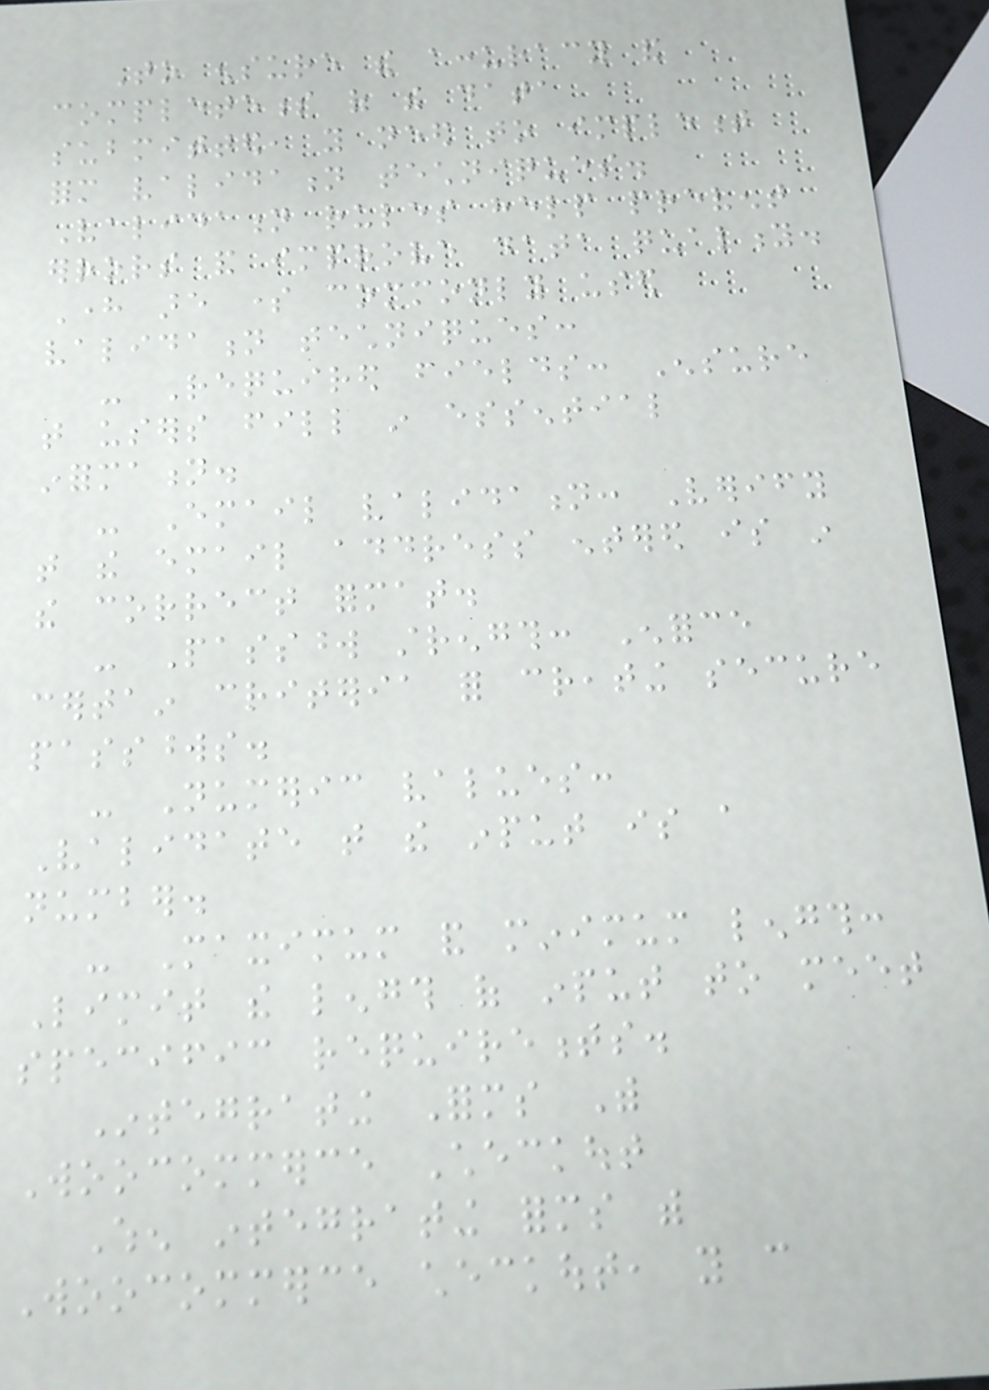To ensure the accuracy and
completeness of the data
submitted, you need to implement
form validation techniques.
Validation rules help prevent
errors and improve data quality.
Here are some commonly used
validation techniques:
- Required fields: Ensure
that users fill in essential
information.
- Email validation: Verify
that the email address entered is in
the correct format.
- Password strength: Enforce
certain criteria for creating secure
passwords.
- Numeric values:
Validate that the input is a
number.
- Maximum and minimum length:
Limit the length of input to meet
specific requirements.
Integrating Forms With
Woocommerce Checkout
When integrating forms with
Woocommerce checkout, you can
